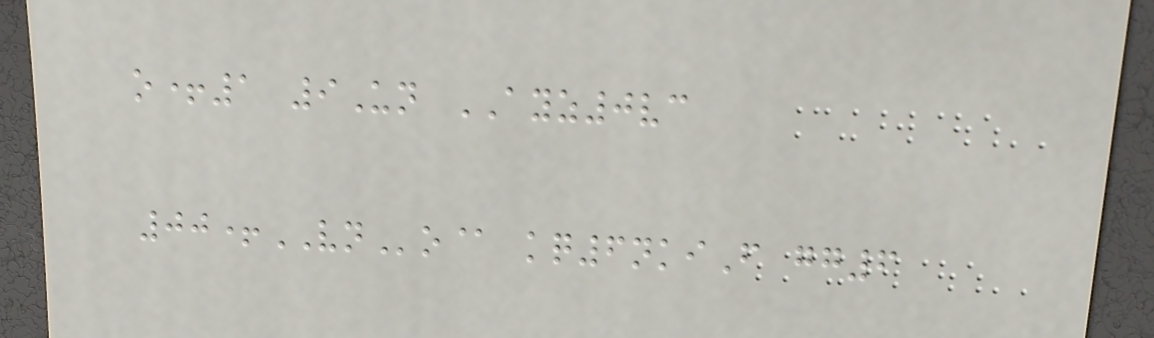o+1 9Un AYZ0vc
00+VNo@ kq6nkiF gg6
